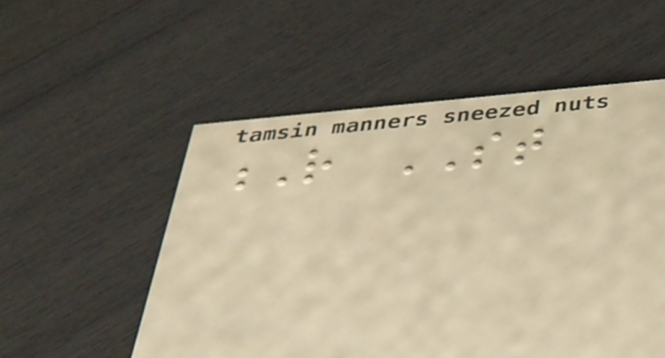R ST
